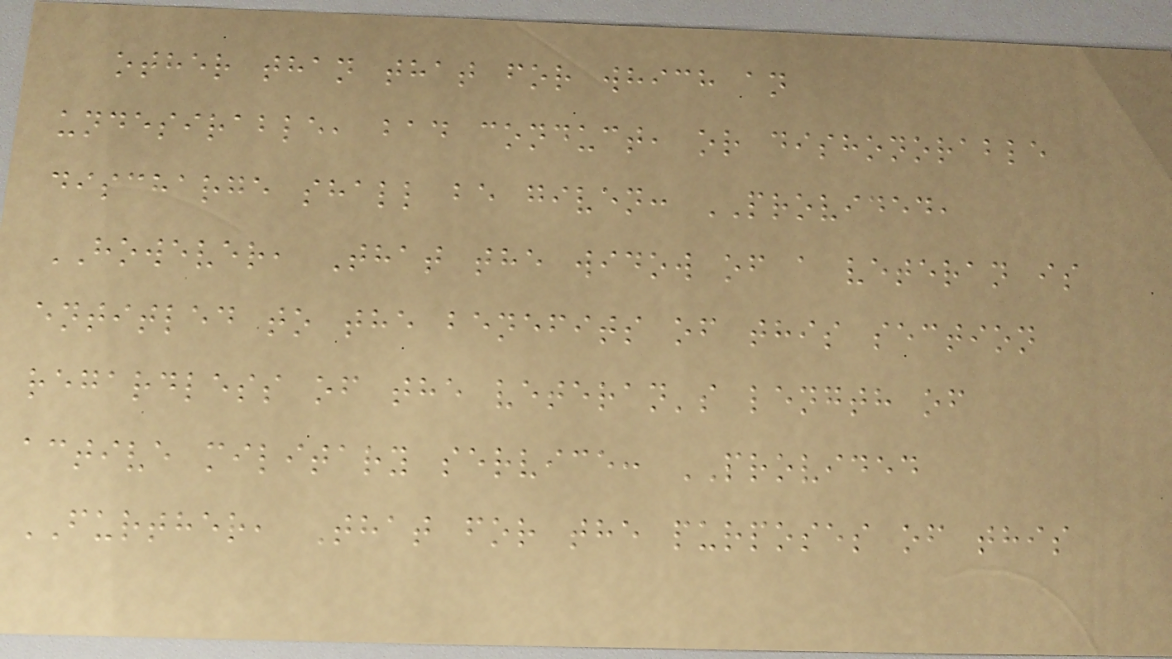other than that for which an
undesirable, bad conduct, or dishonorable
discharge shall be given: PROVIDED,
HOWEVER, That the widow of a veteran is
entitled to the benefits of this section
regardless of the veteran's length of
active military service: PROVIDED
FURTHER, That for the purposes of this
